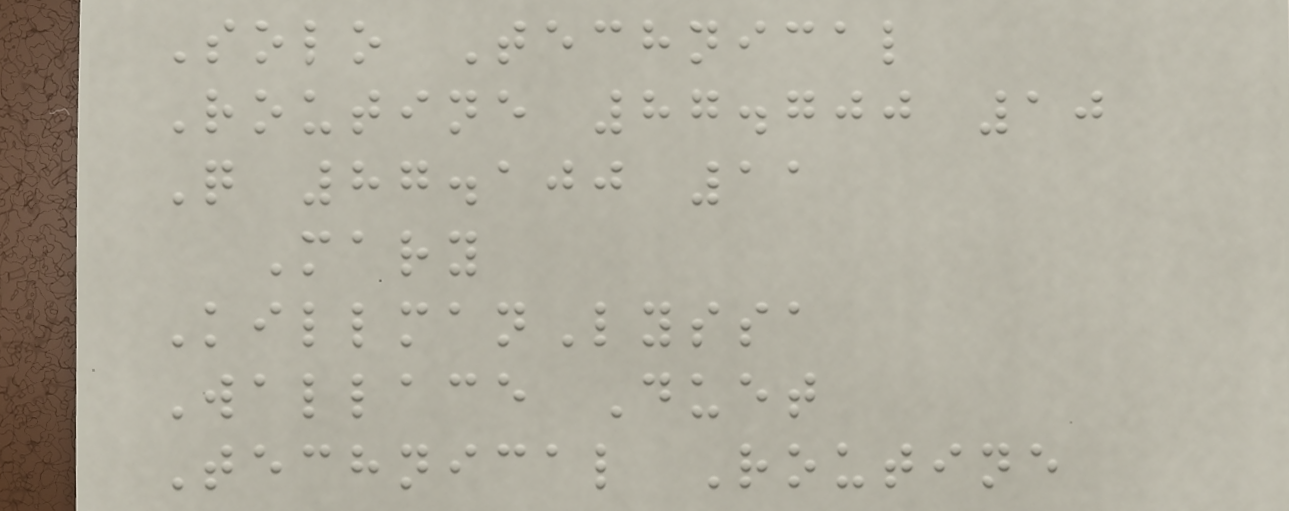Solo Technical
Routine 87.700 10
Q 87.100 11
Mary
KillmanLyssa
Wallace Duet
Technical Routine
